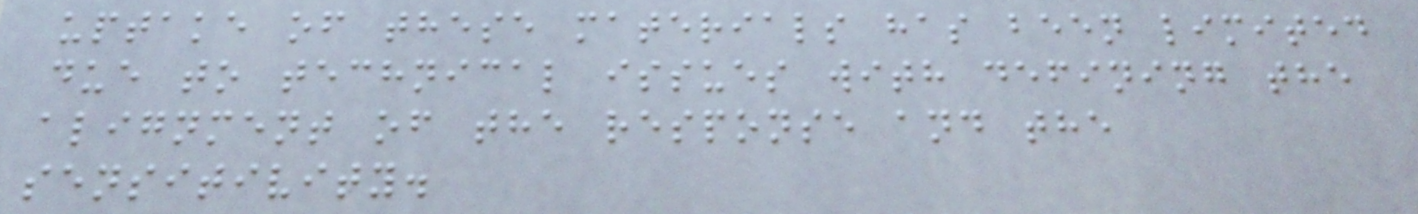uptake of these materials has been limited
due to technical issues with defining the
alignment of the response and the
sensitivity.
